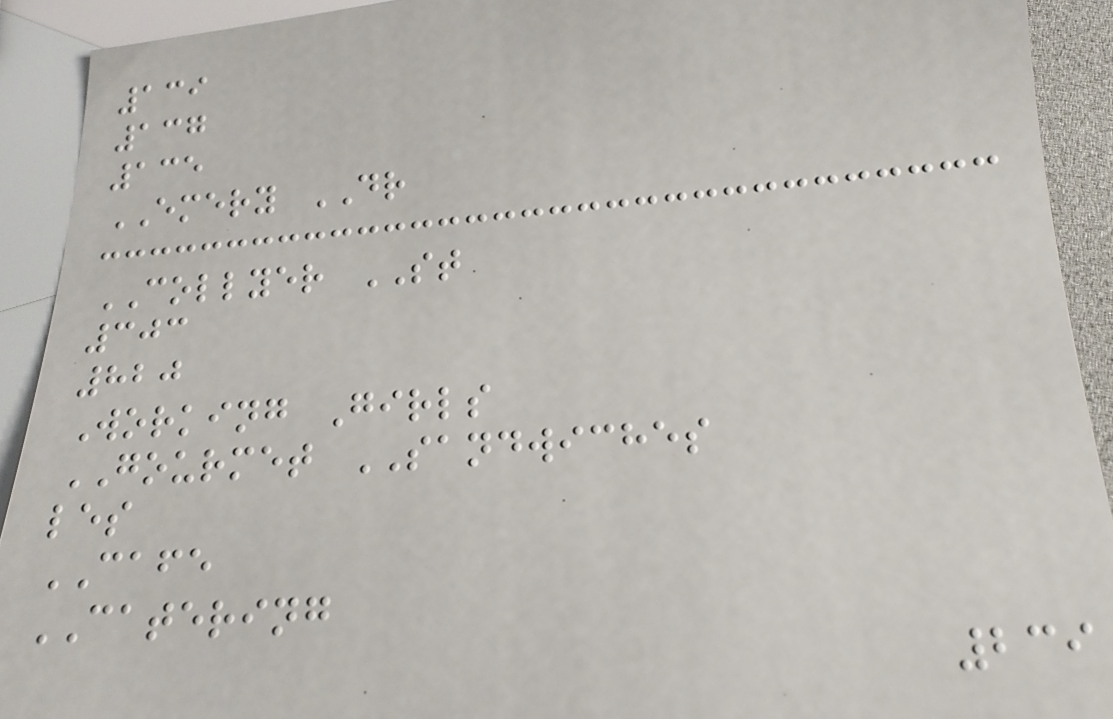139
137
135
EMERY DR
COLLYER ST
303
820
Working Girls
GOURMET SANDWICHES
les
CAFE
CATERING
239
